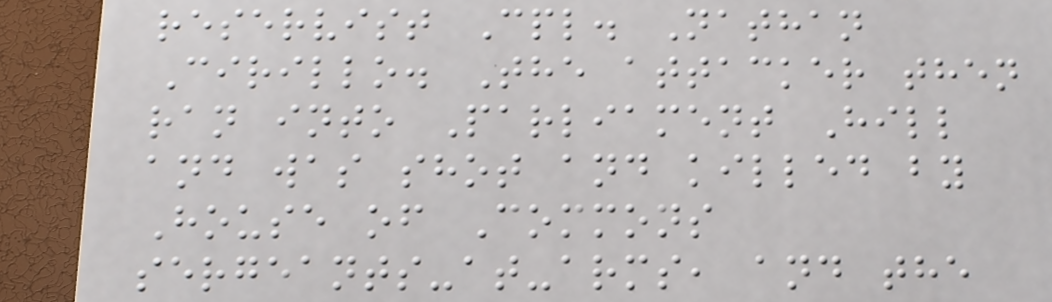reservist Cpl. Nathan
Cirillo. The attacker then
ran into Parliament Hill
and was shot and killed by
House of Commons
sergeants-at-arms, and the
